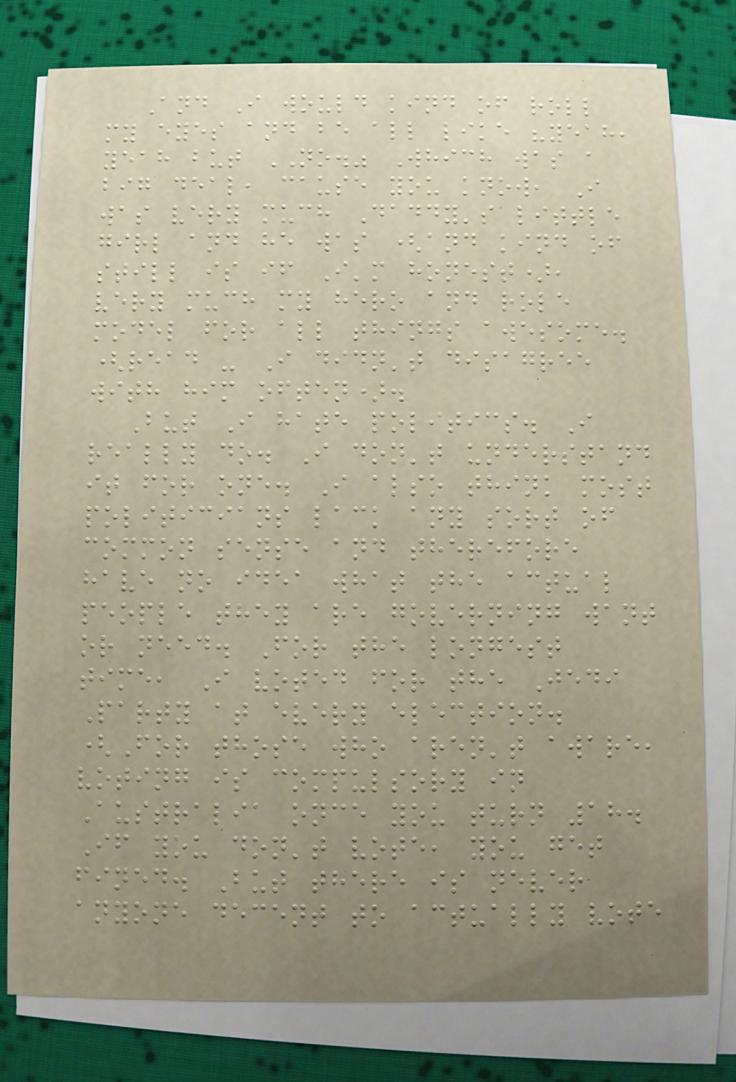And I would kind of roll
my eyes and be all like "yeah,
yeah but NO." Which was a
big deal, cause you know, I
was very much Daddy's little
girl and he was (and kind of
still is if I'm honest),
very much my hero and role
model for all things awesome.
(read - I didn't disagree
with him often).
But I hate politics. I
really do. I don't understand
it for one. I also think most
politicians lack any sort of
common sense and therefore
have no idea what the actual
people they are governing want
or need. For the longest
time, I voted for the Jedi
Party at every election.
(For those who aren't aware,
voting is compulsory in
Australia once you turn 18.
If you don't vote, you get
fined. But there is never
anyone decent to actually vote
